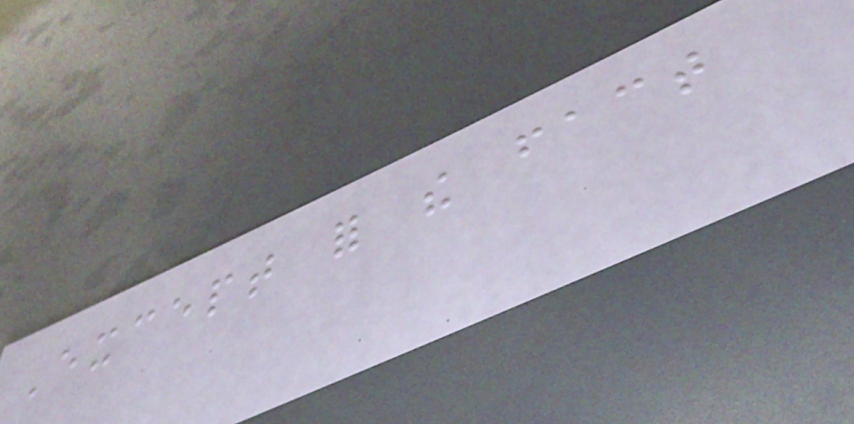Except for the fact
